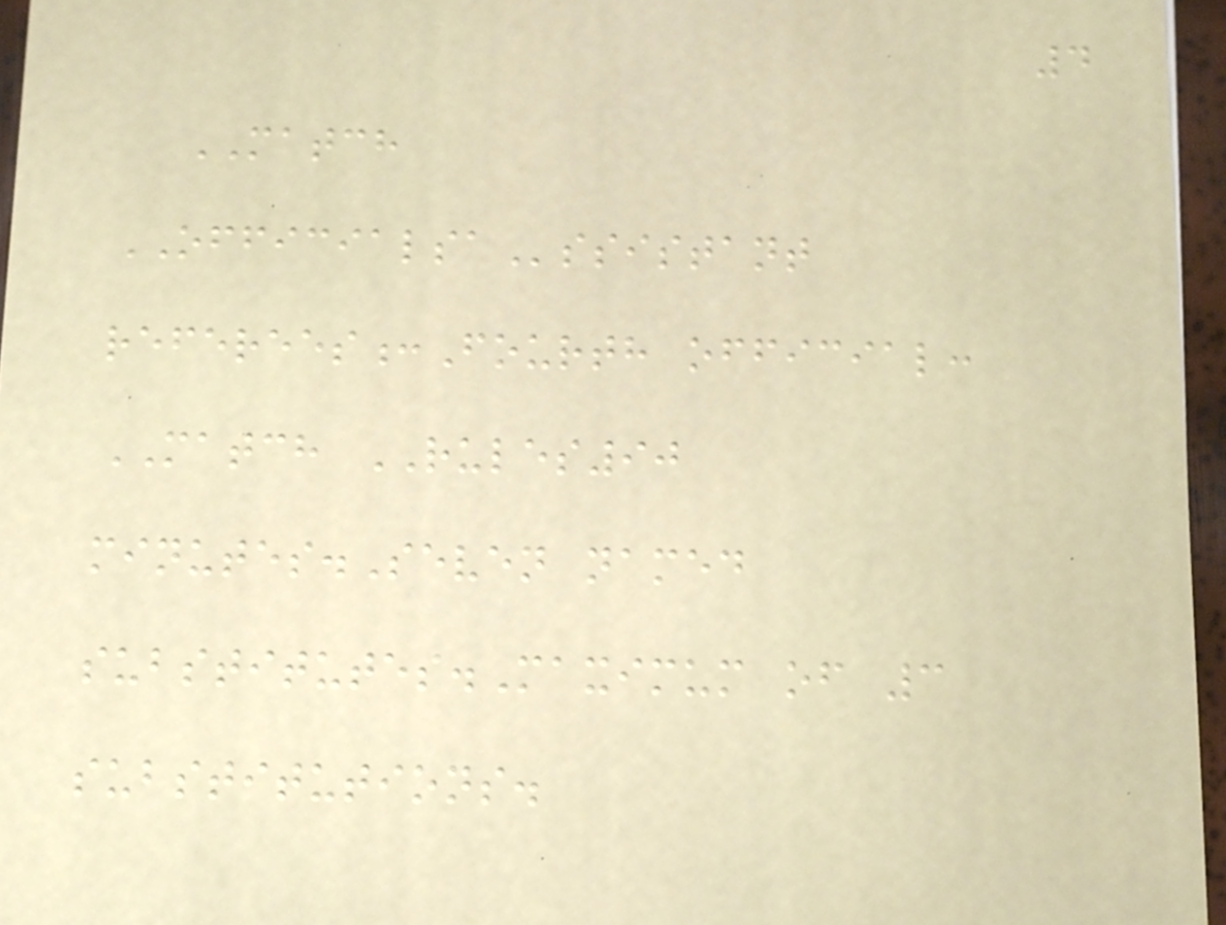4
MATCH
OFFICIALSAssistant
referees:Fourth official:
MATCH RULES90
minutes.Seven named
substitutes.Maximum of 3
substitutions.
